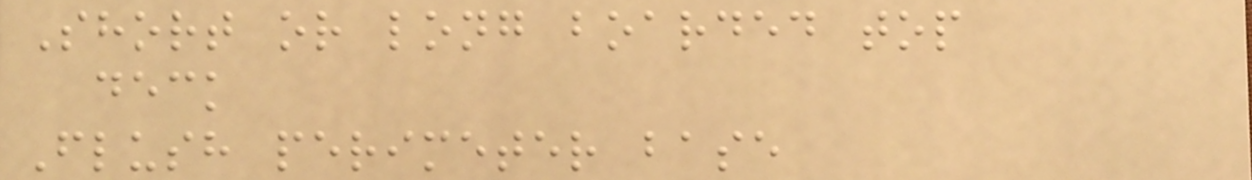Short or long boarded top
deck
Flush perimeter base
